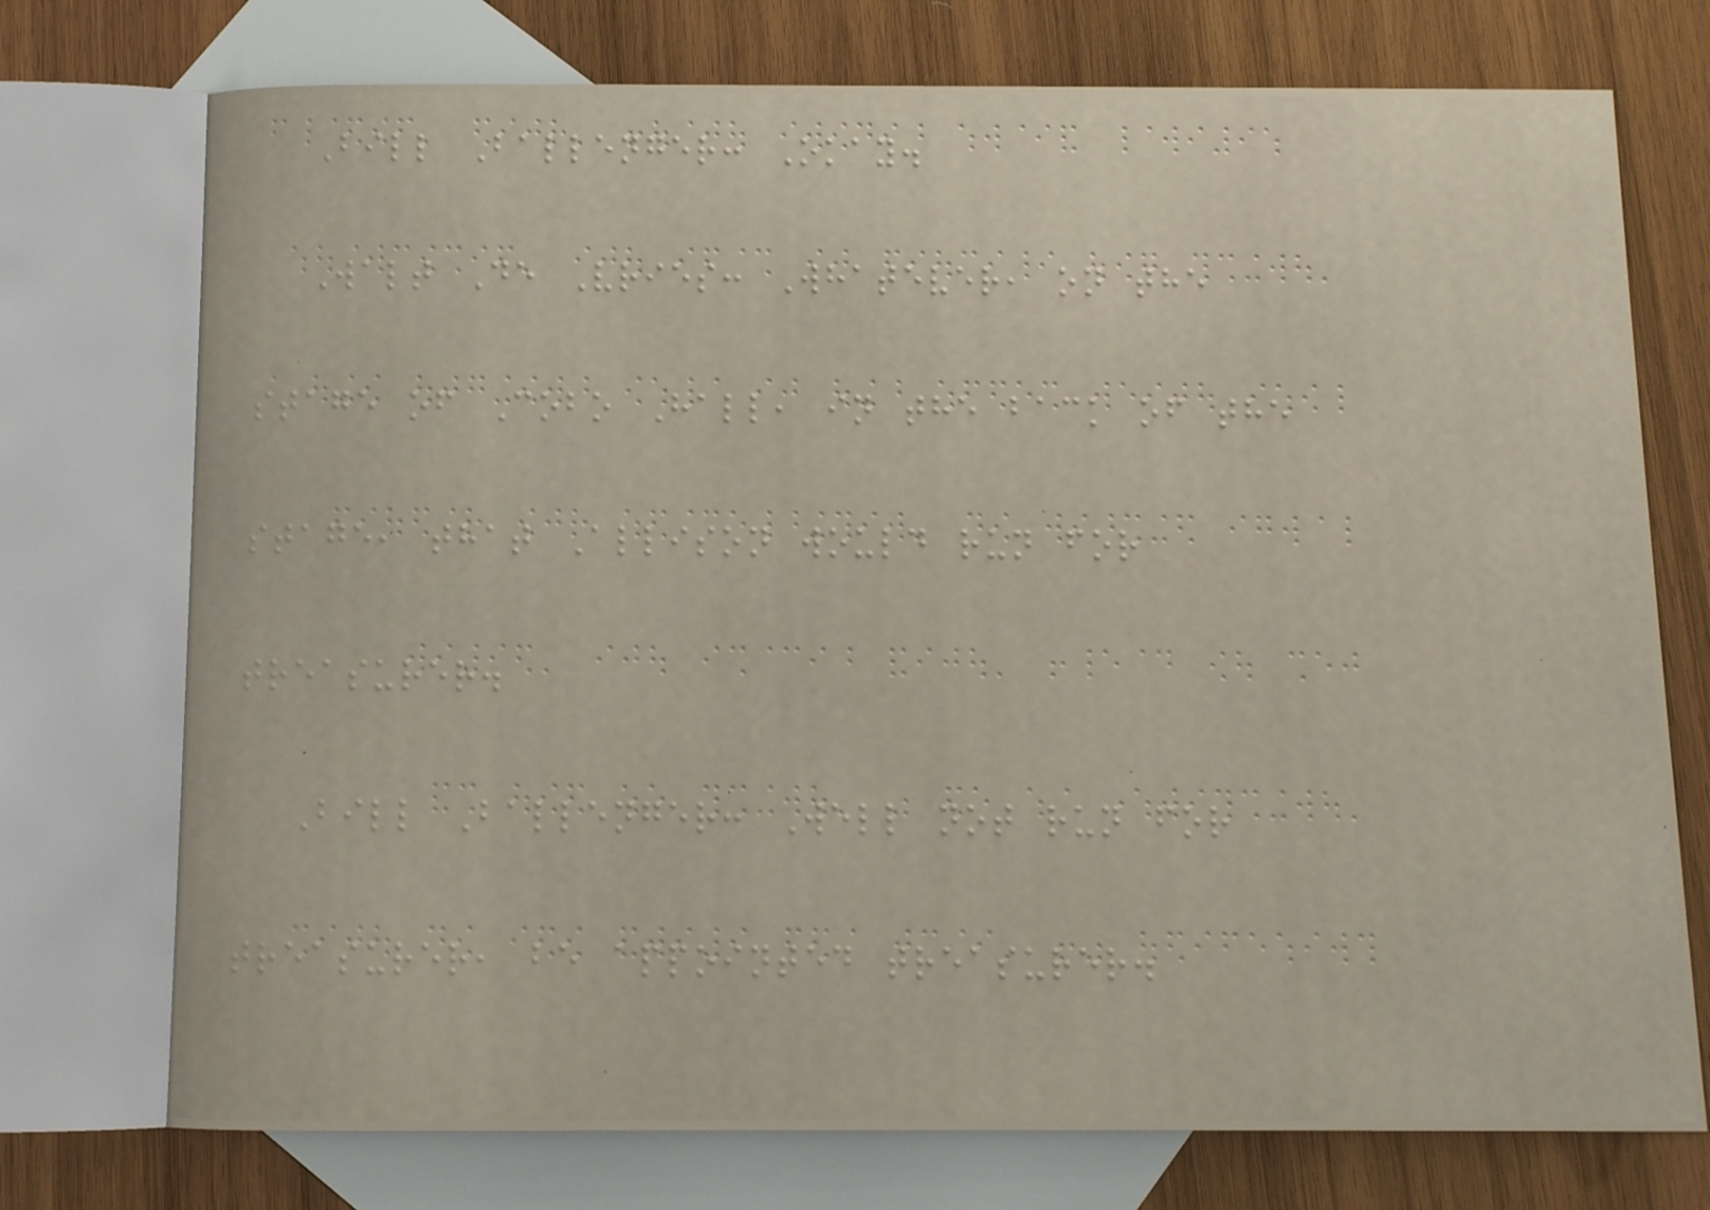Bill Ballenger: Okay.
Walt De Vries: Whatever, on the
stage of Cobo Hall, in the back of the
stage, that Allison would run for
treasurer.
Bill Ballenger: Well not run for
treasurer, be appointed treasurer.
